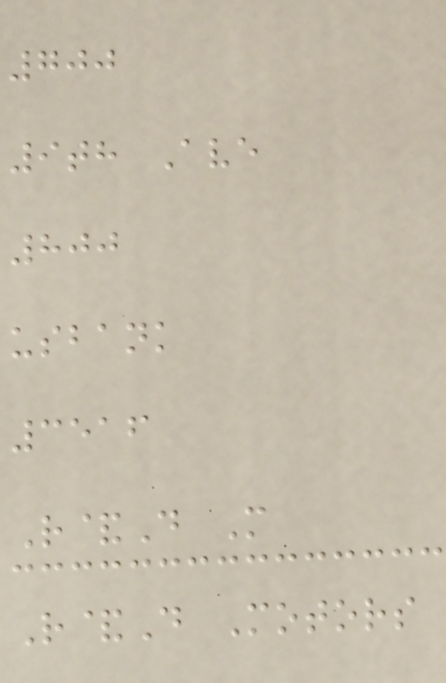700
9th Ave
800
usbank
3516
R&D M
R&D Motors
